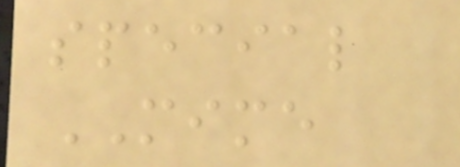special
MIME
